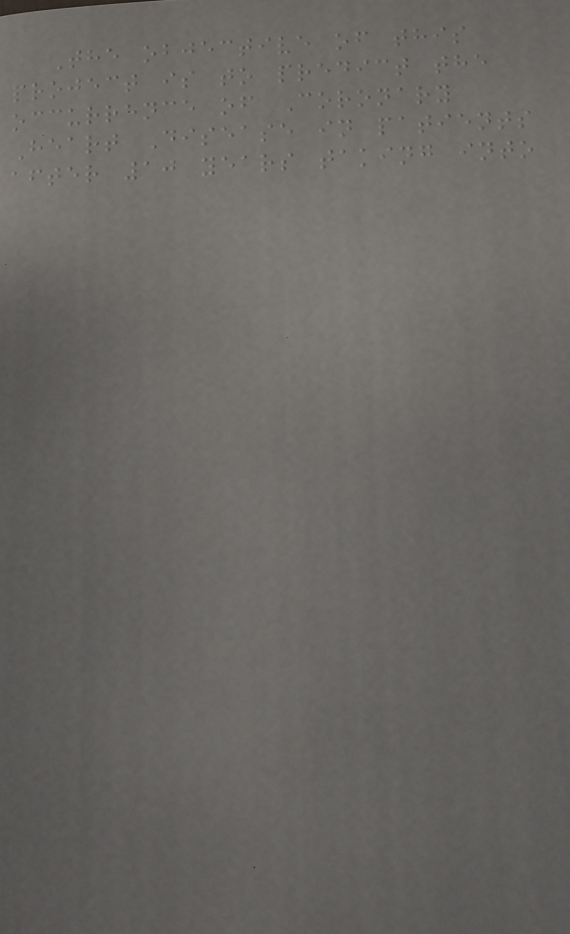The objective of this
project is to predict the
occurrence of Coronary
Heart Disease in patients
after 10 years taking into
